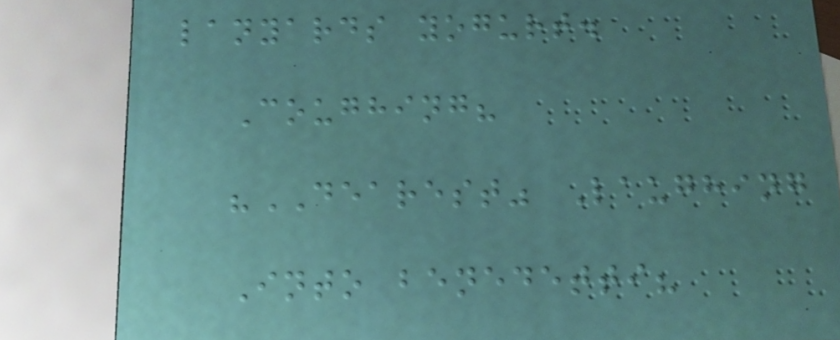lanyards yogurt.
Coughing?
"DEAREST" Laughing
Into benedetti?
